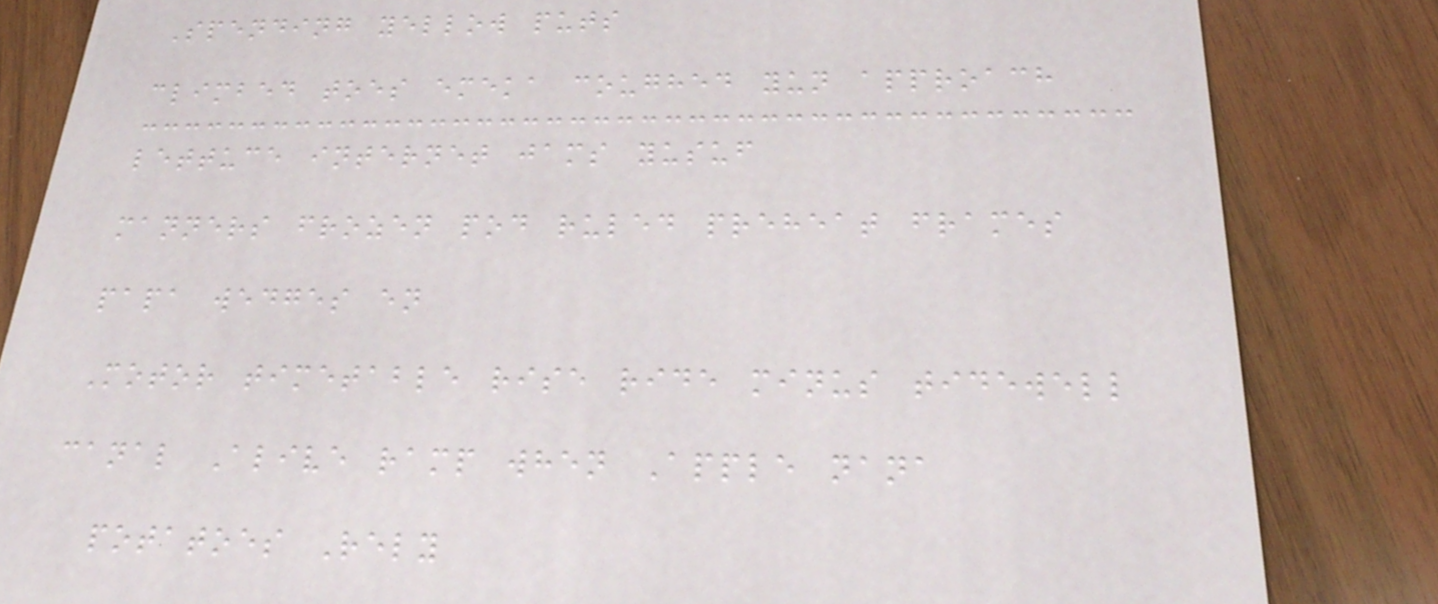Spending yellow puts
climbed toes emeka coughed yun approach
lettuce internet jams yusuf
manners frozen pod ruled preheat frames
papa wedges en
Motor timetable rise ride minus tidewell
canal Alive ramp when Apple nana
potatoes Rely
